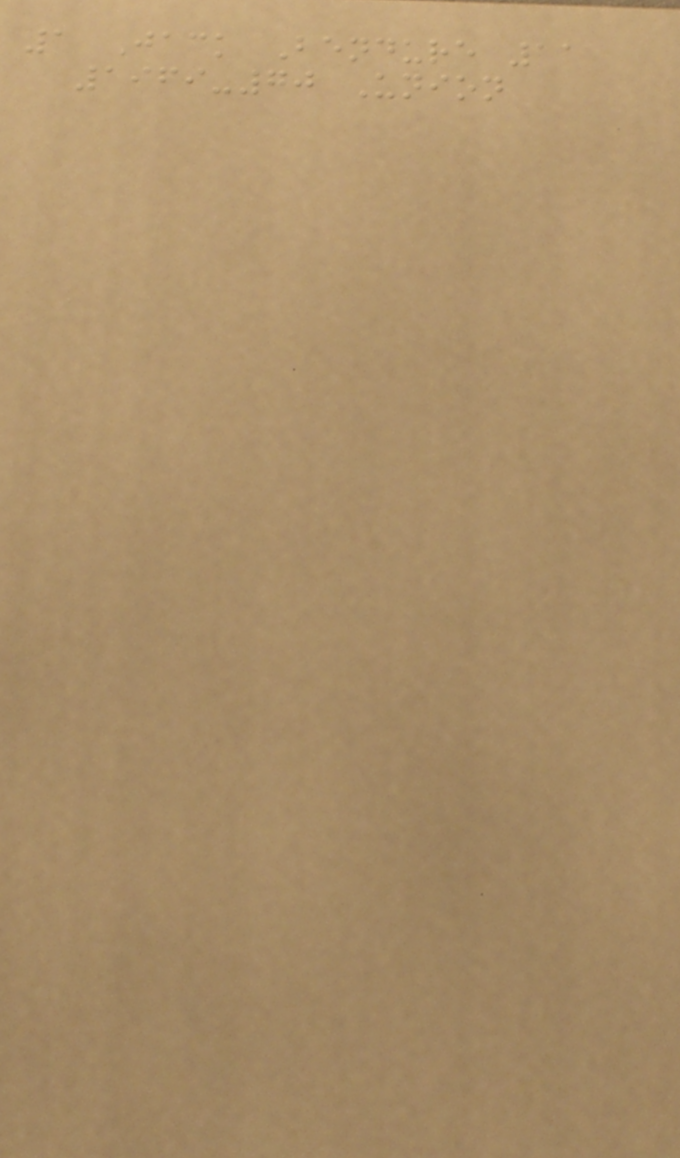1 Jack Bendure 11
1969-70 Union
